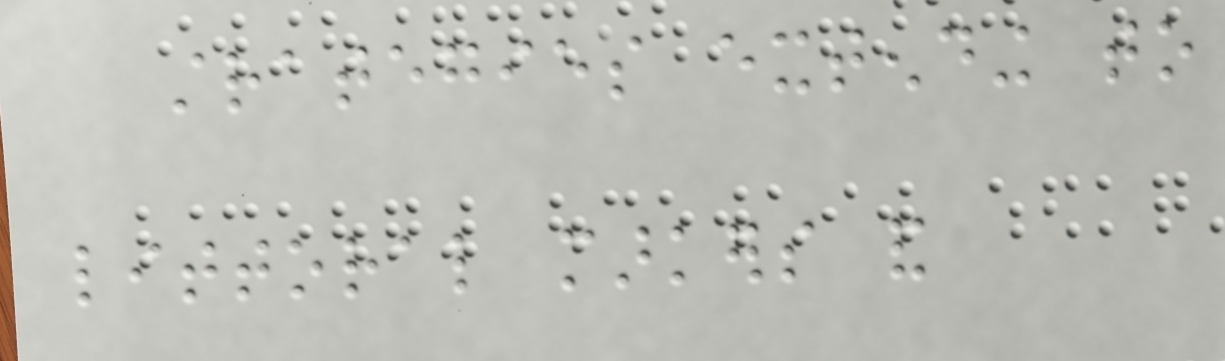strategies extending to
littoral markers and
